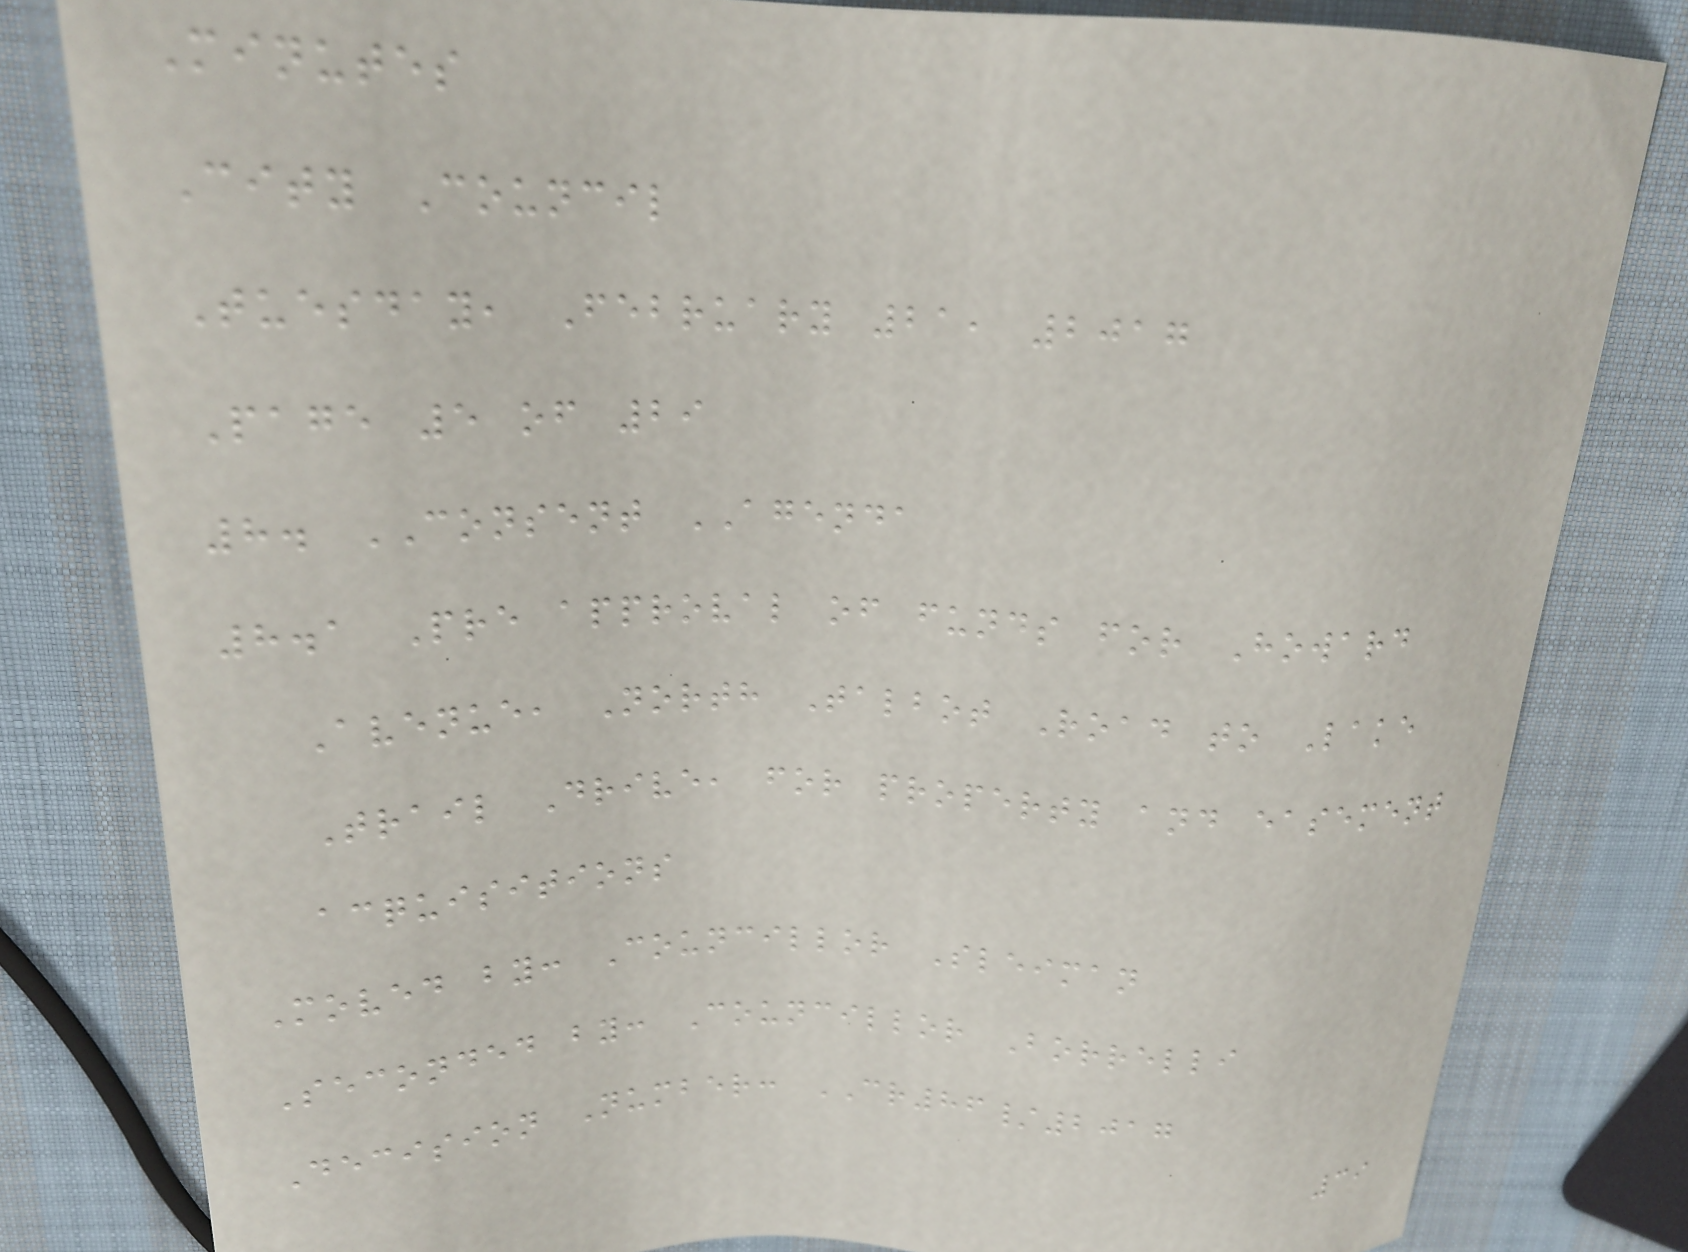Minutes
City Council
Tuesday, February 21, 2017
Page 5 of 29
8. CONSENT AGENDA
8.1 Pre approval of funds for Howard
Avenue, North Talbot Road to Lake
Trail Drive, for property and easement
acquisitions
Moved by: Councillor Sleiman
Seconded by: Councillor Borrelli
Decision Number: CR86/2017
39
